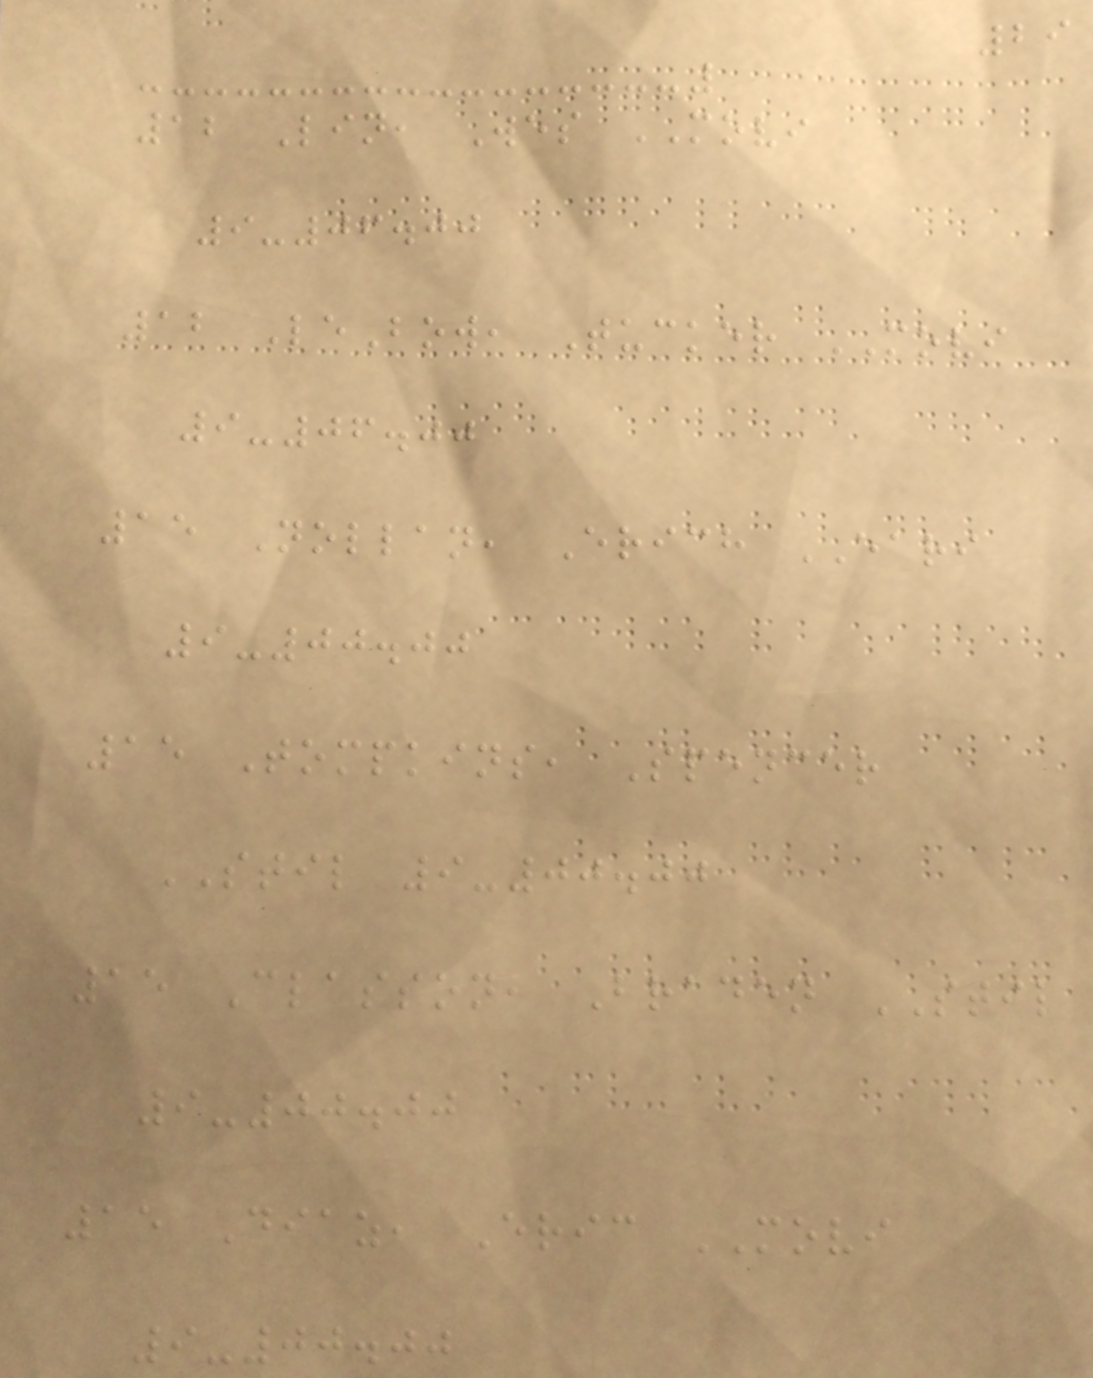29
12 Lin, Wes MOVI
9-06.00
12 LeBow, Tucker MOVI
9-06.00
15 Nollan, Erich EARI
9-00.00
15 Tompkins, Spencer
STIL 9-00.00
15 Classon, Braden STIL
9-00.00
15 Diaz, Eric MOVI
9-00.00
